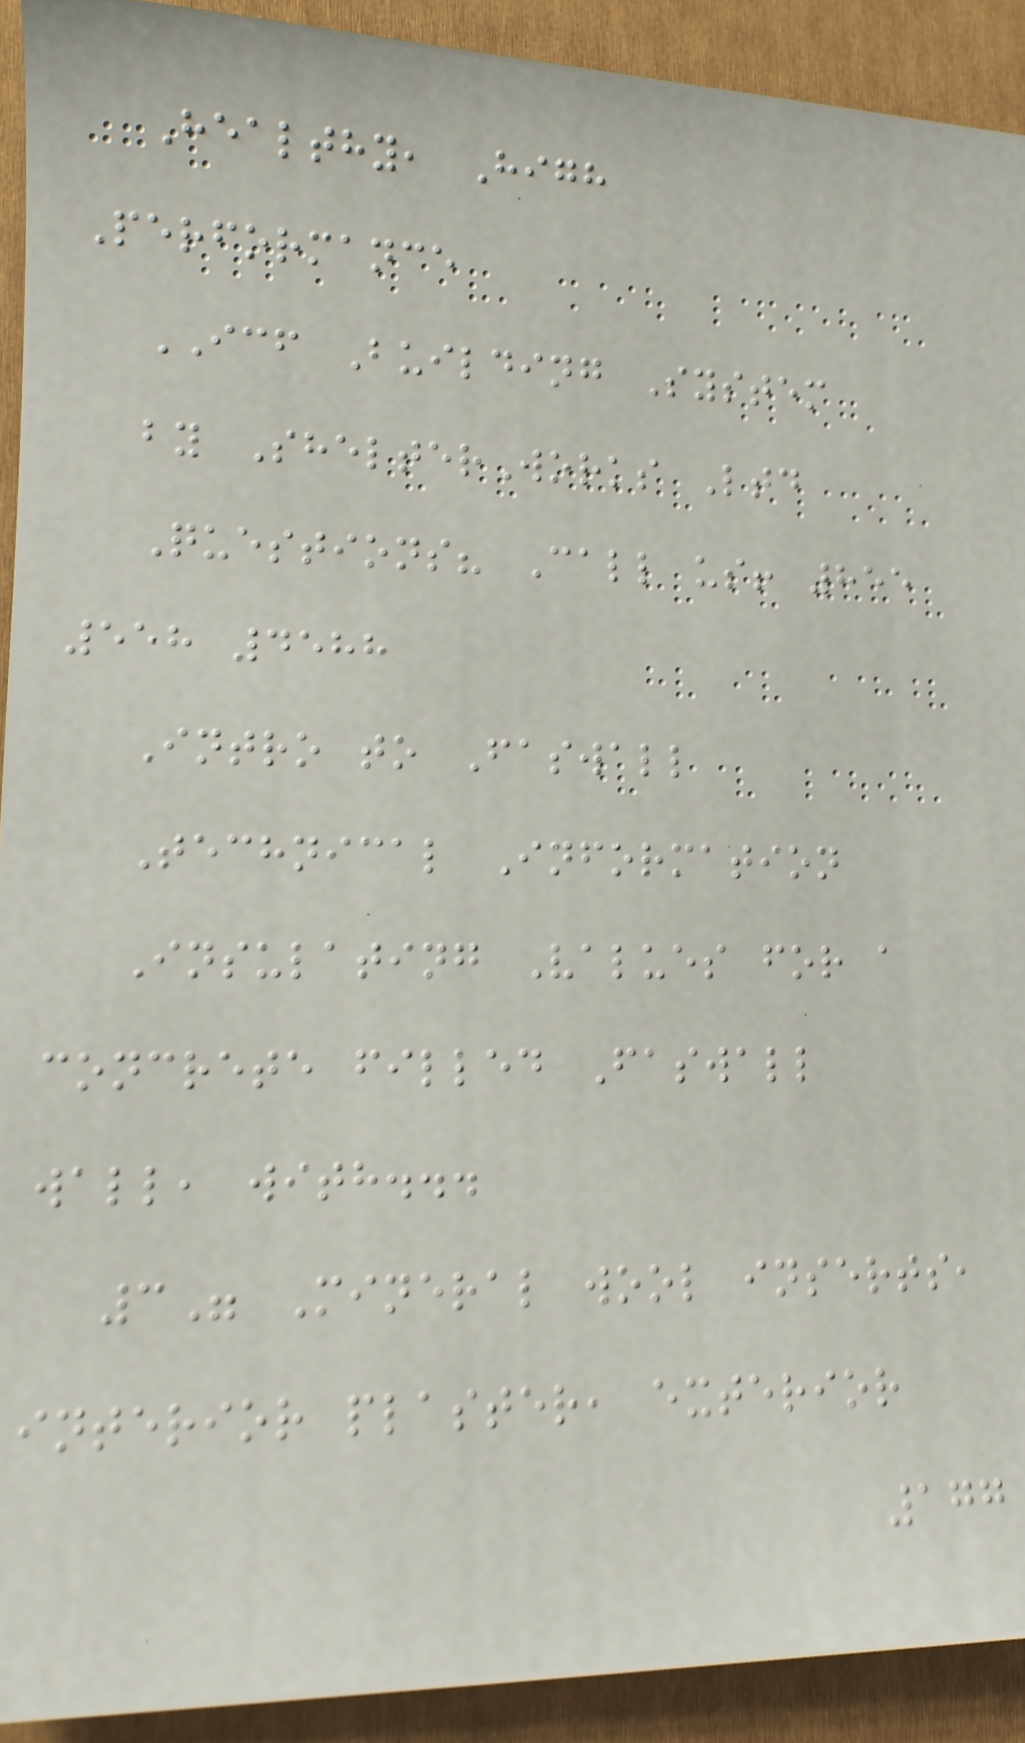Healthy, High
Performance
ICF Building System
by ShelterWorks Ltd
Questions? Call us! 855
558 4588
Intro to Faswall
Technical Information
Insulating Values for a
concrete filled Faswall
wall, with...
3" Mineral wool inserts,
interior plaster, exterior
177
